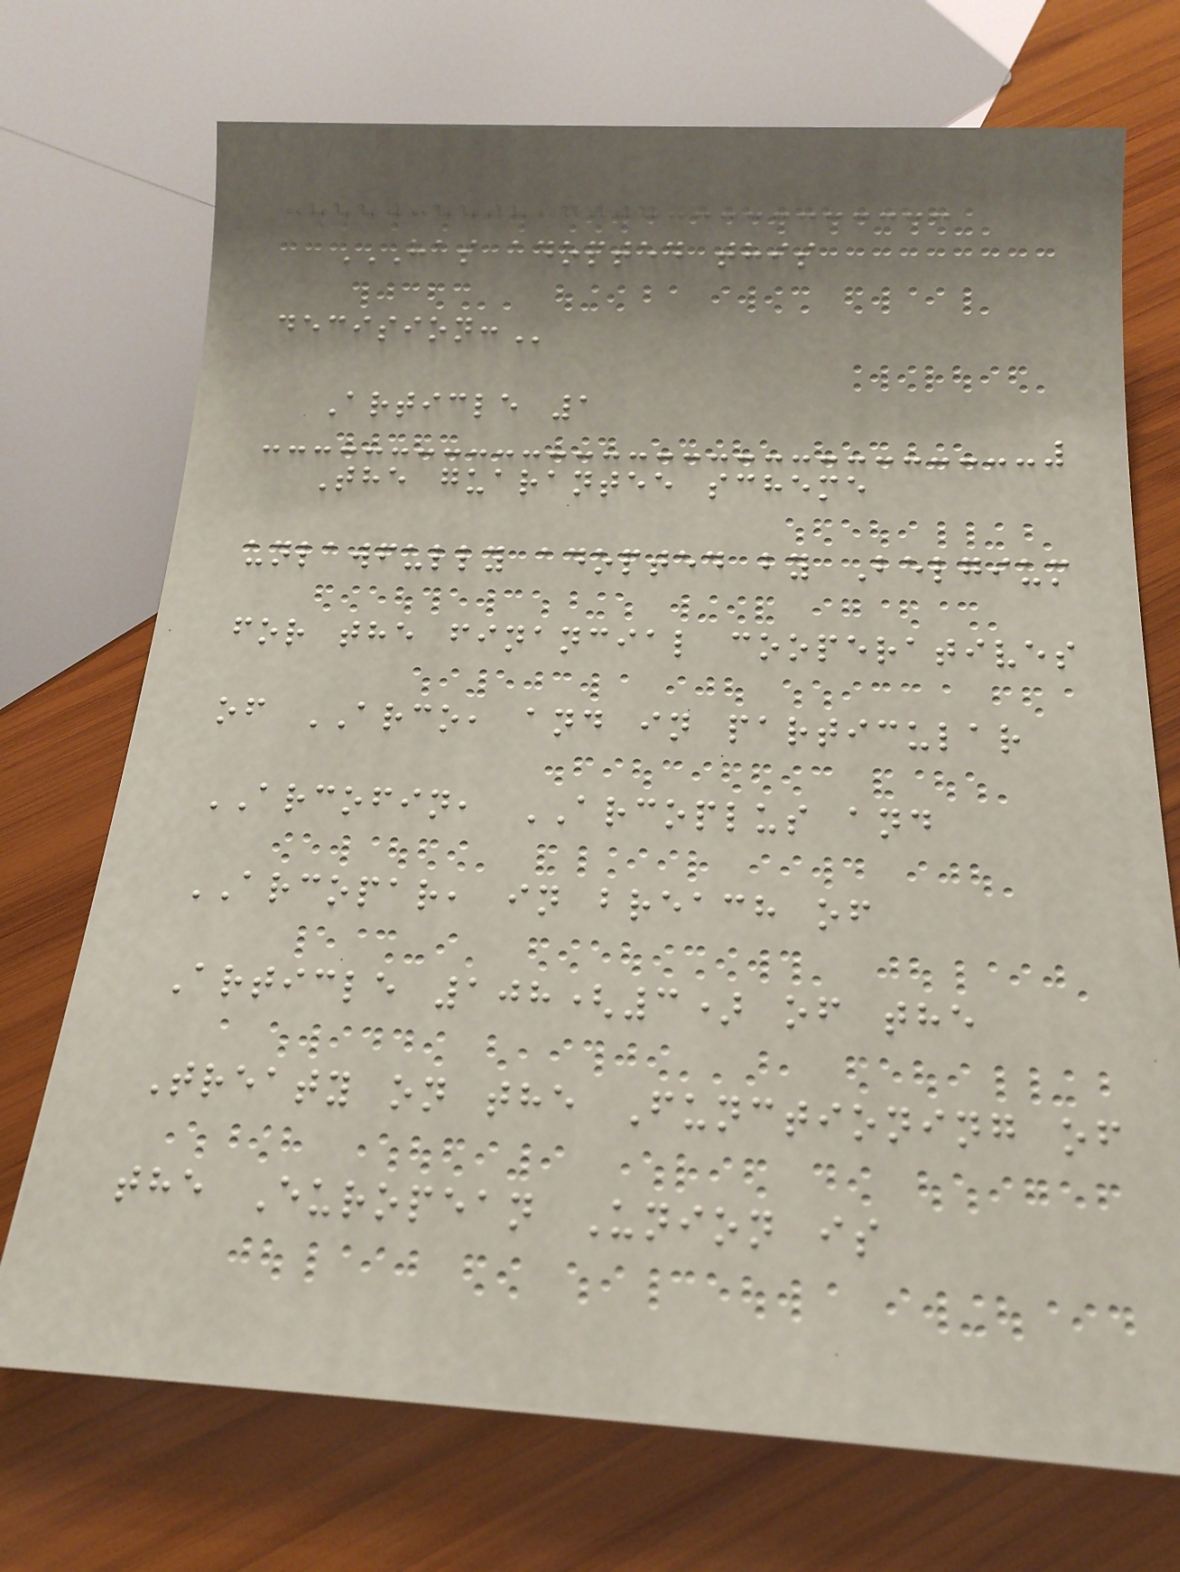HAS ADOPTED THIS
DECISION:
Article 1
The guarantee scheme
unlawfully adopted by Belgium
for the financial cooperatives
of ARCO, and in particular
ARCOFIN, ARCOPLUS and
ARCOPAR, in breach of
Article 108(3) of the
Treaty on the Functioning of
the European Union is
